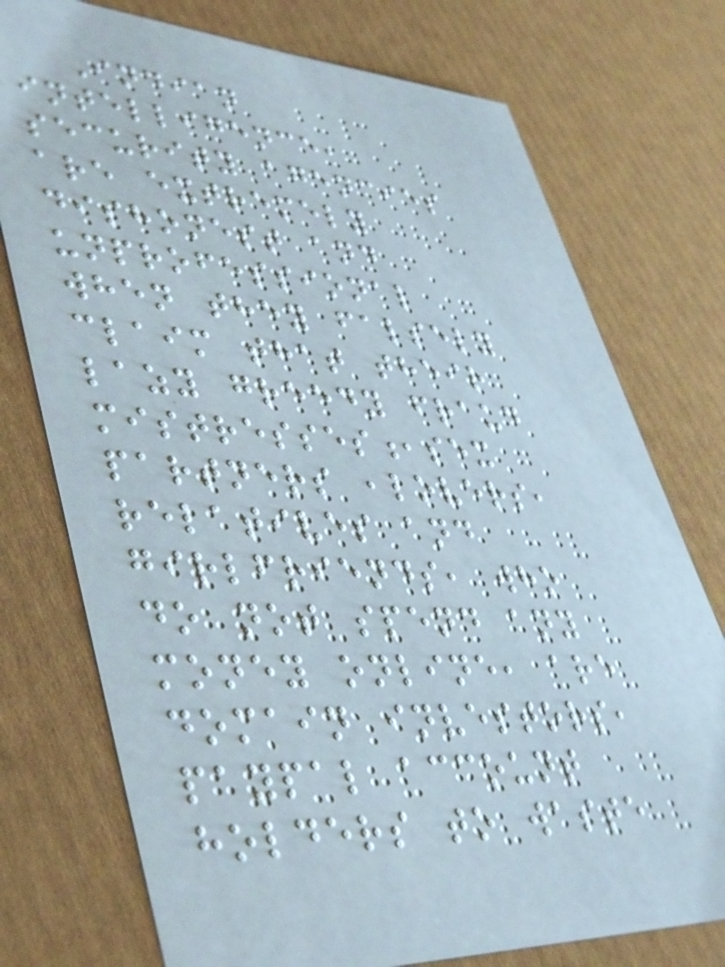Indian
intelligence,
security agencies
are extremely
dishonest and
unprofessional
when they falsely
claim that their
lazy greedy fraud
mistresses,sex
partners ,lovers,
relatives and
girlfriends, who
do not spend any
money online, are
domain investors,
paypal account
holders to waste
